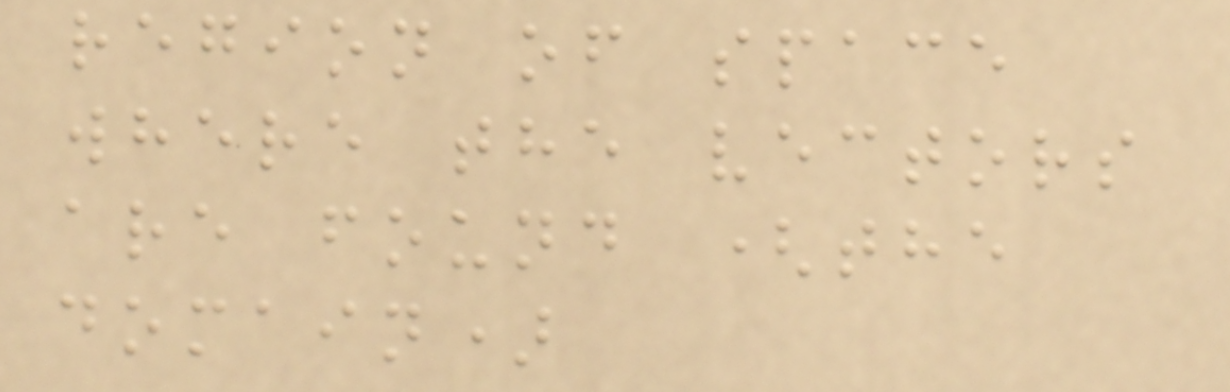region of space
where the vectors
are found (the
domain)
